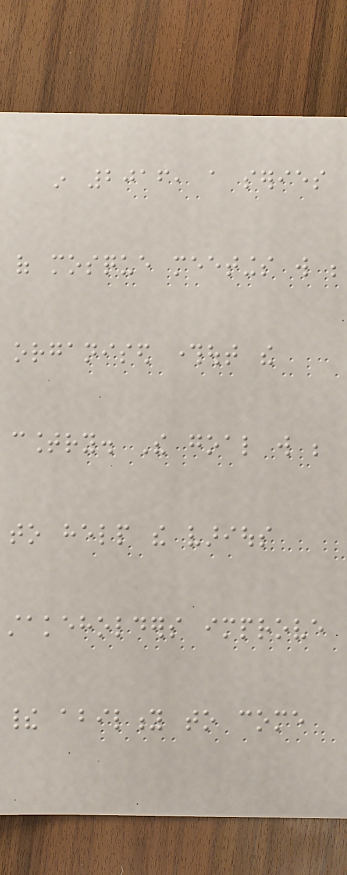in 2016, a series
of mosque meetings will be
organised throughout the
country. The goal will be
to help the various
stakeholders improve
their ability to come
